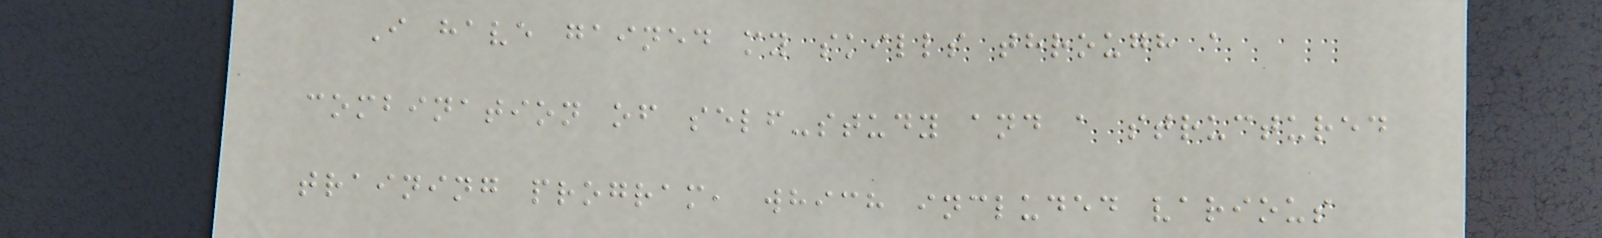I have gained my skills through a
combination of self-study and a structured
training program, which included various
